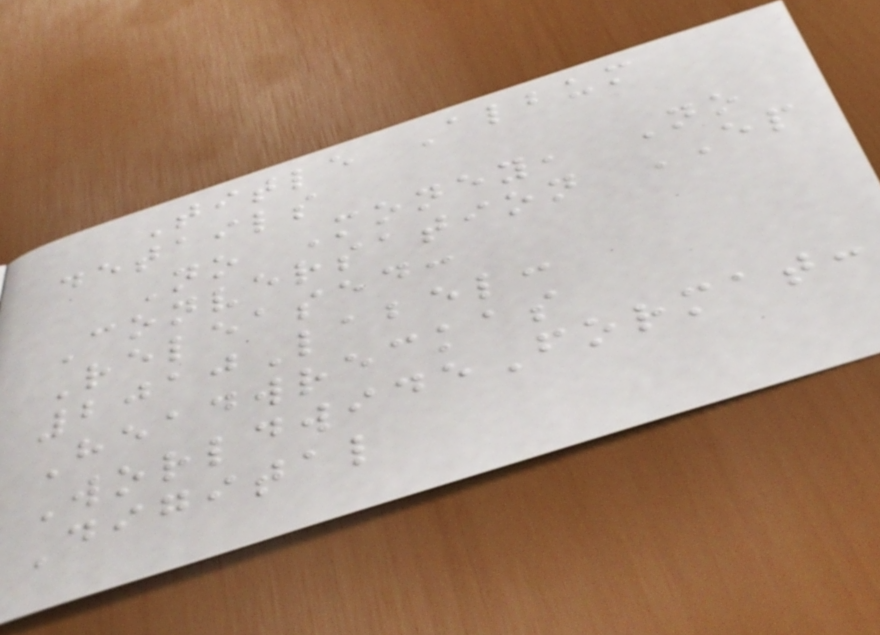Title Album
details
No Money, No
Conversation EP
Released:
2010Label:
Headwreckas
WorldwideFormat:
Digital
